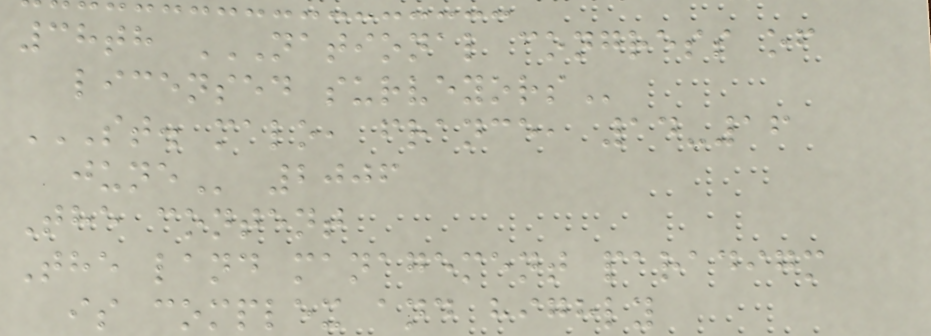38th NATIONAL CONGRESS OF
LICENSED SURVEYORS
ST. MALO, FRANCE, 14-16
JUNE 2006
The content
The land management paradigm
is complex and highly
